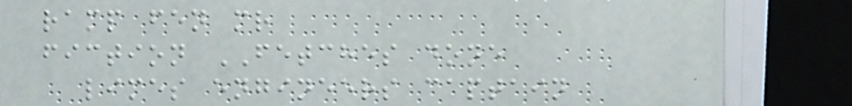ramp fen mr
fiction FETCHES done
limes engineers captain
